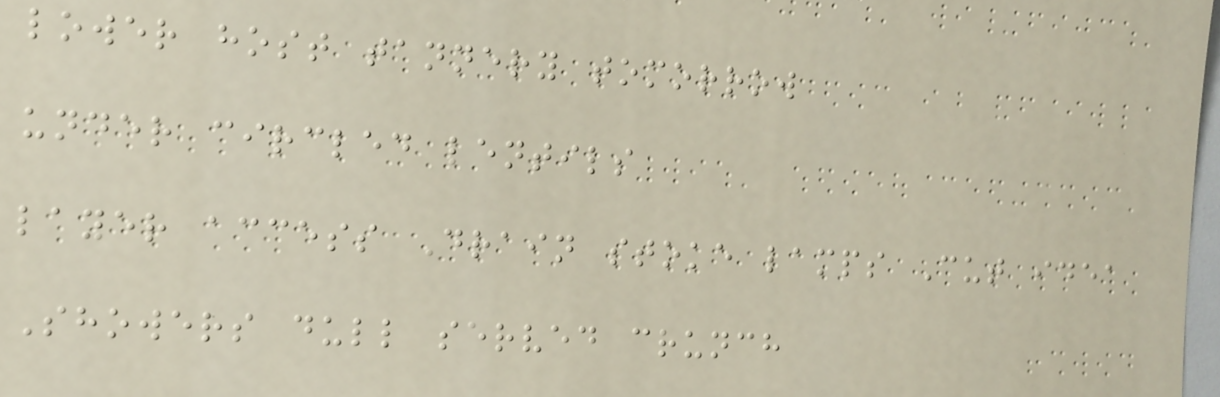lower host tannery tomorrow
under circled lentils
layer access Drain stoke lamps Cut idea
Showers dull served crunch
